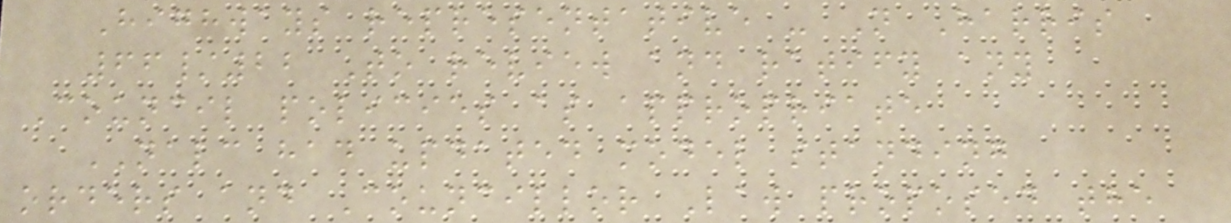Highways representative - N Harris
66/22 To review and ratify any
Council policies as appropriate
NALC had updated model standing
orders and Councillor Law proposed the
